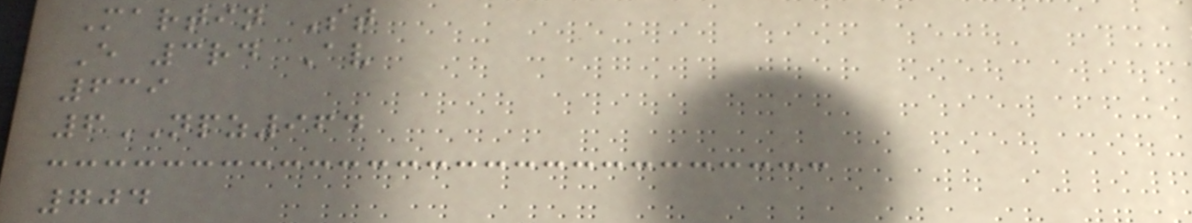Martin St
E 3rd Av
639
6NPZ964
704
